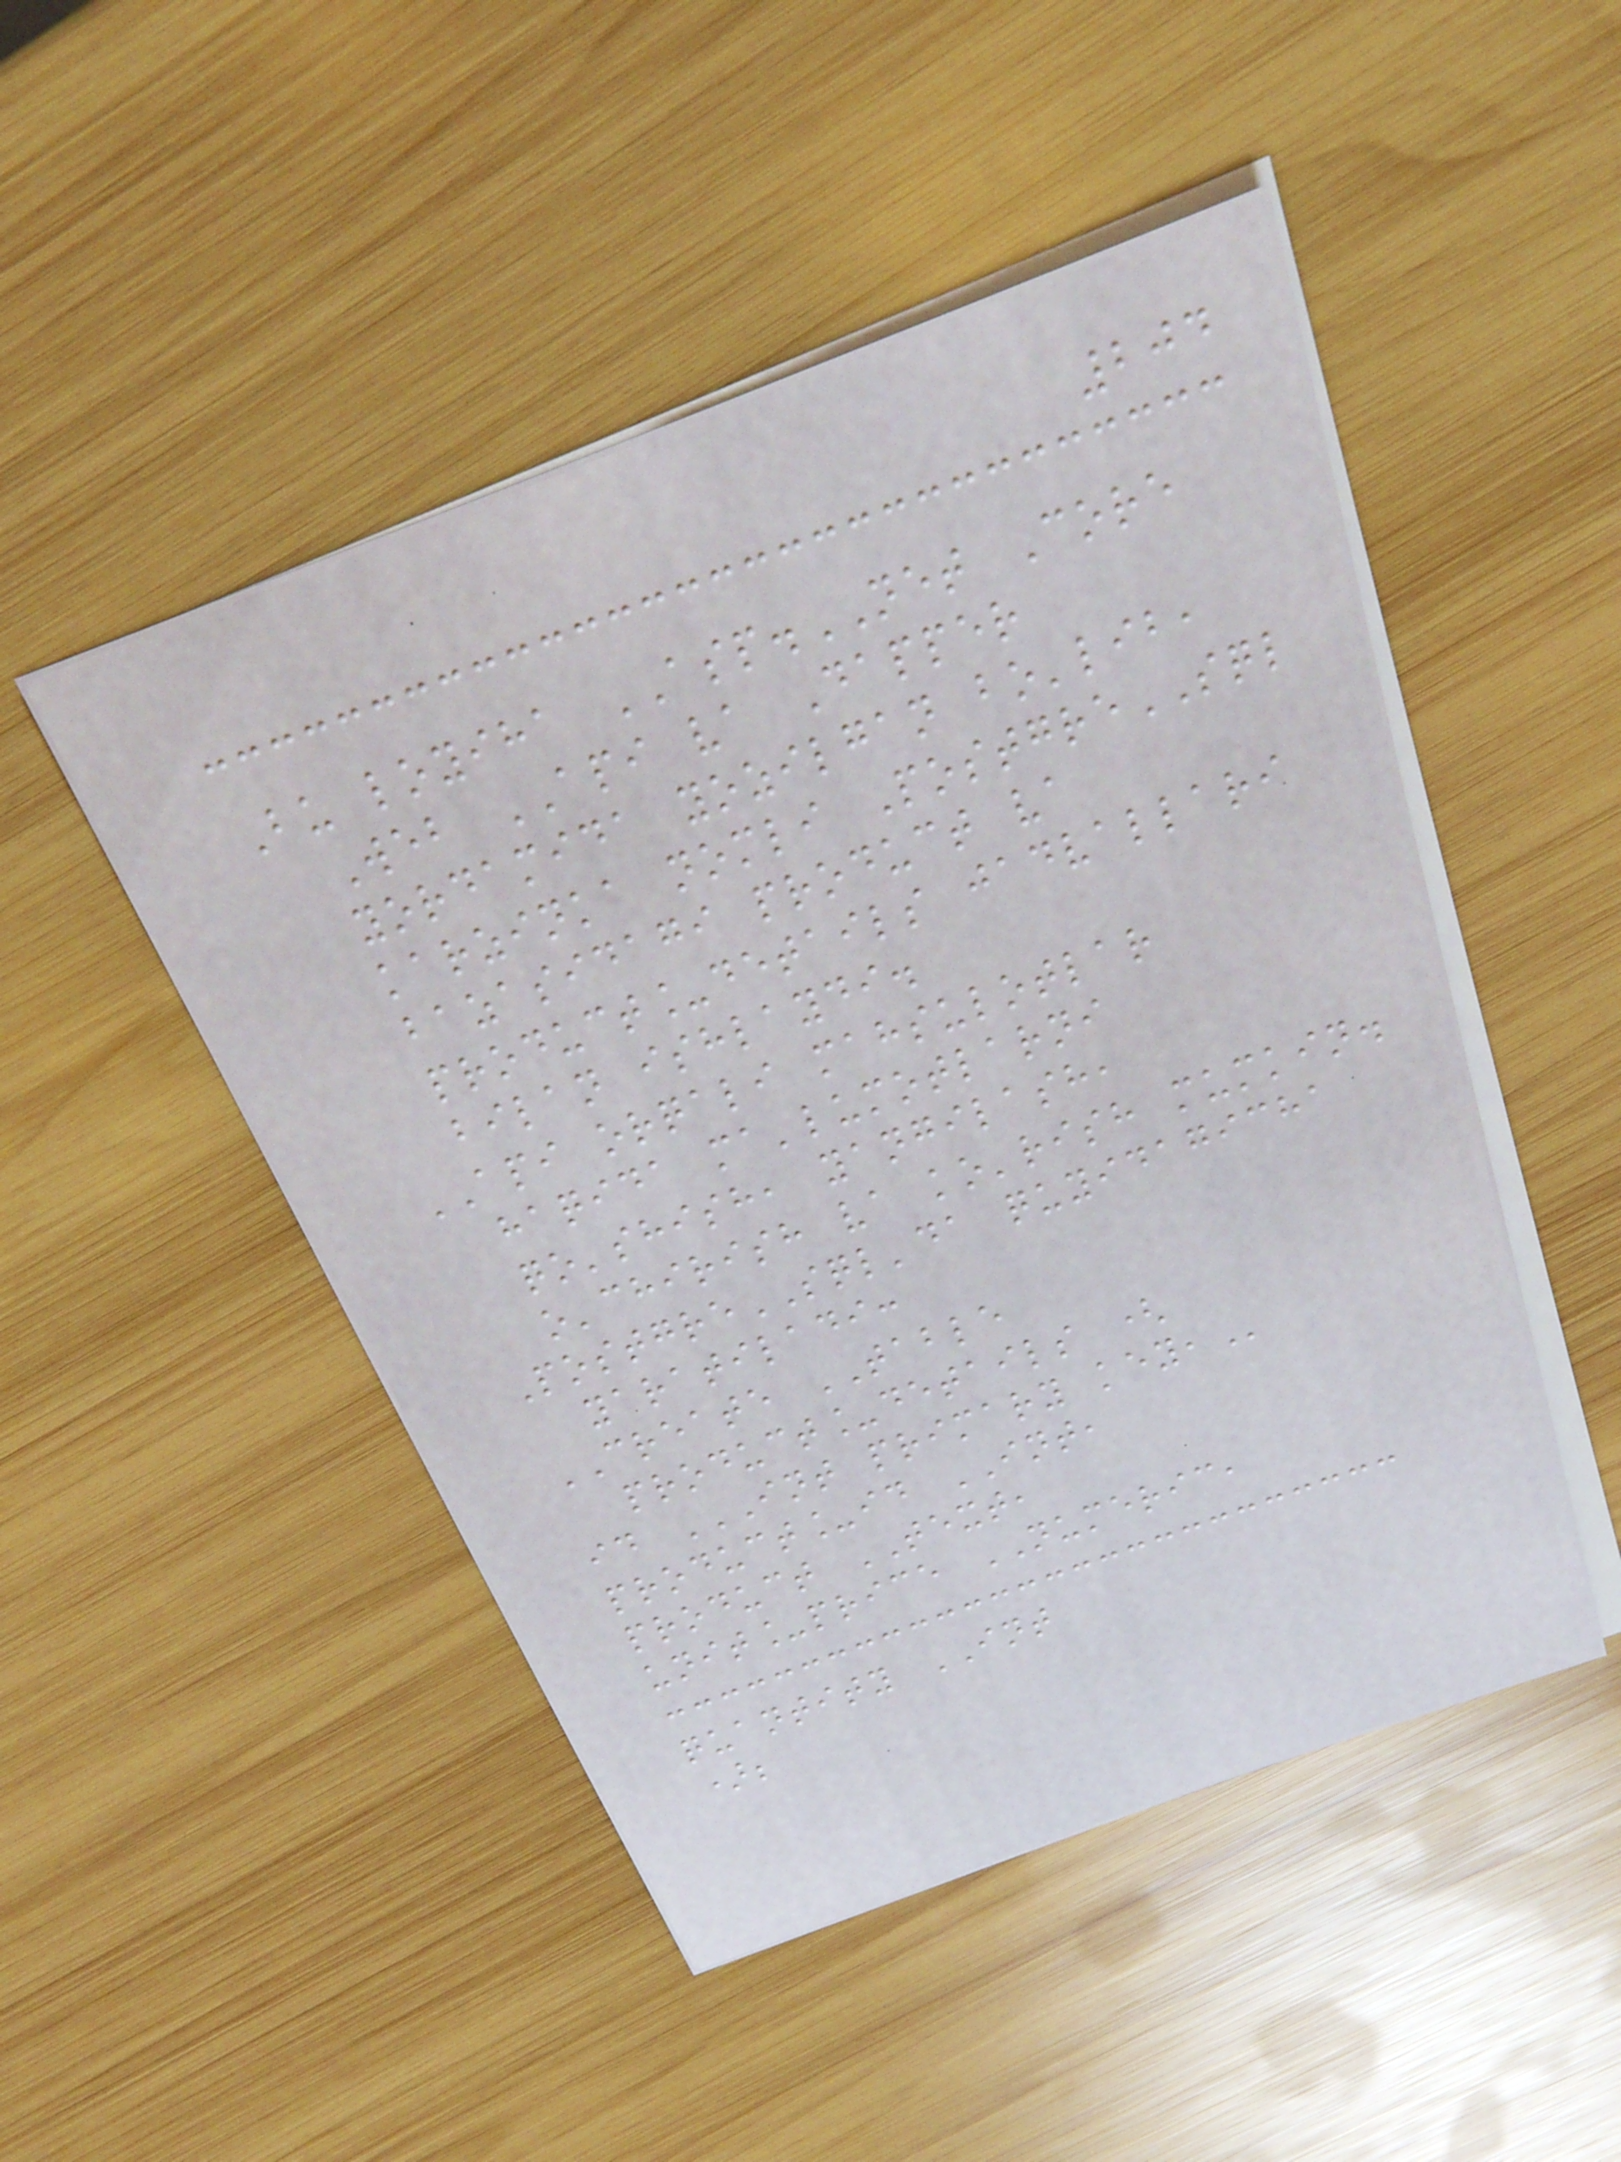204
Bu loyiha ASP.NET Core
Web API va Dapper
yordamida yozilgan bo'lib,
karzinka nomli PostgreSQL
bazasidagi product va
product_details jadvallari
bilan ishlaydi.
API orqali mahsulotlar
haqida ma'lumotlarni
qo'shish, yangilash,
o'chirish va ko'rish mumkin.
PostgreSQL'da quyidagicha
yaratiladi:
CREATE TABLE
product_details (
id INT PRIMARY KEY,
product_id INT,
product TEXT,
unit_price NUMERIC,
quantity INT
);
